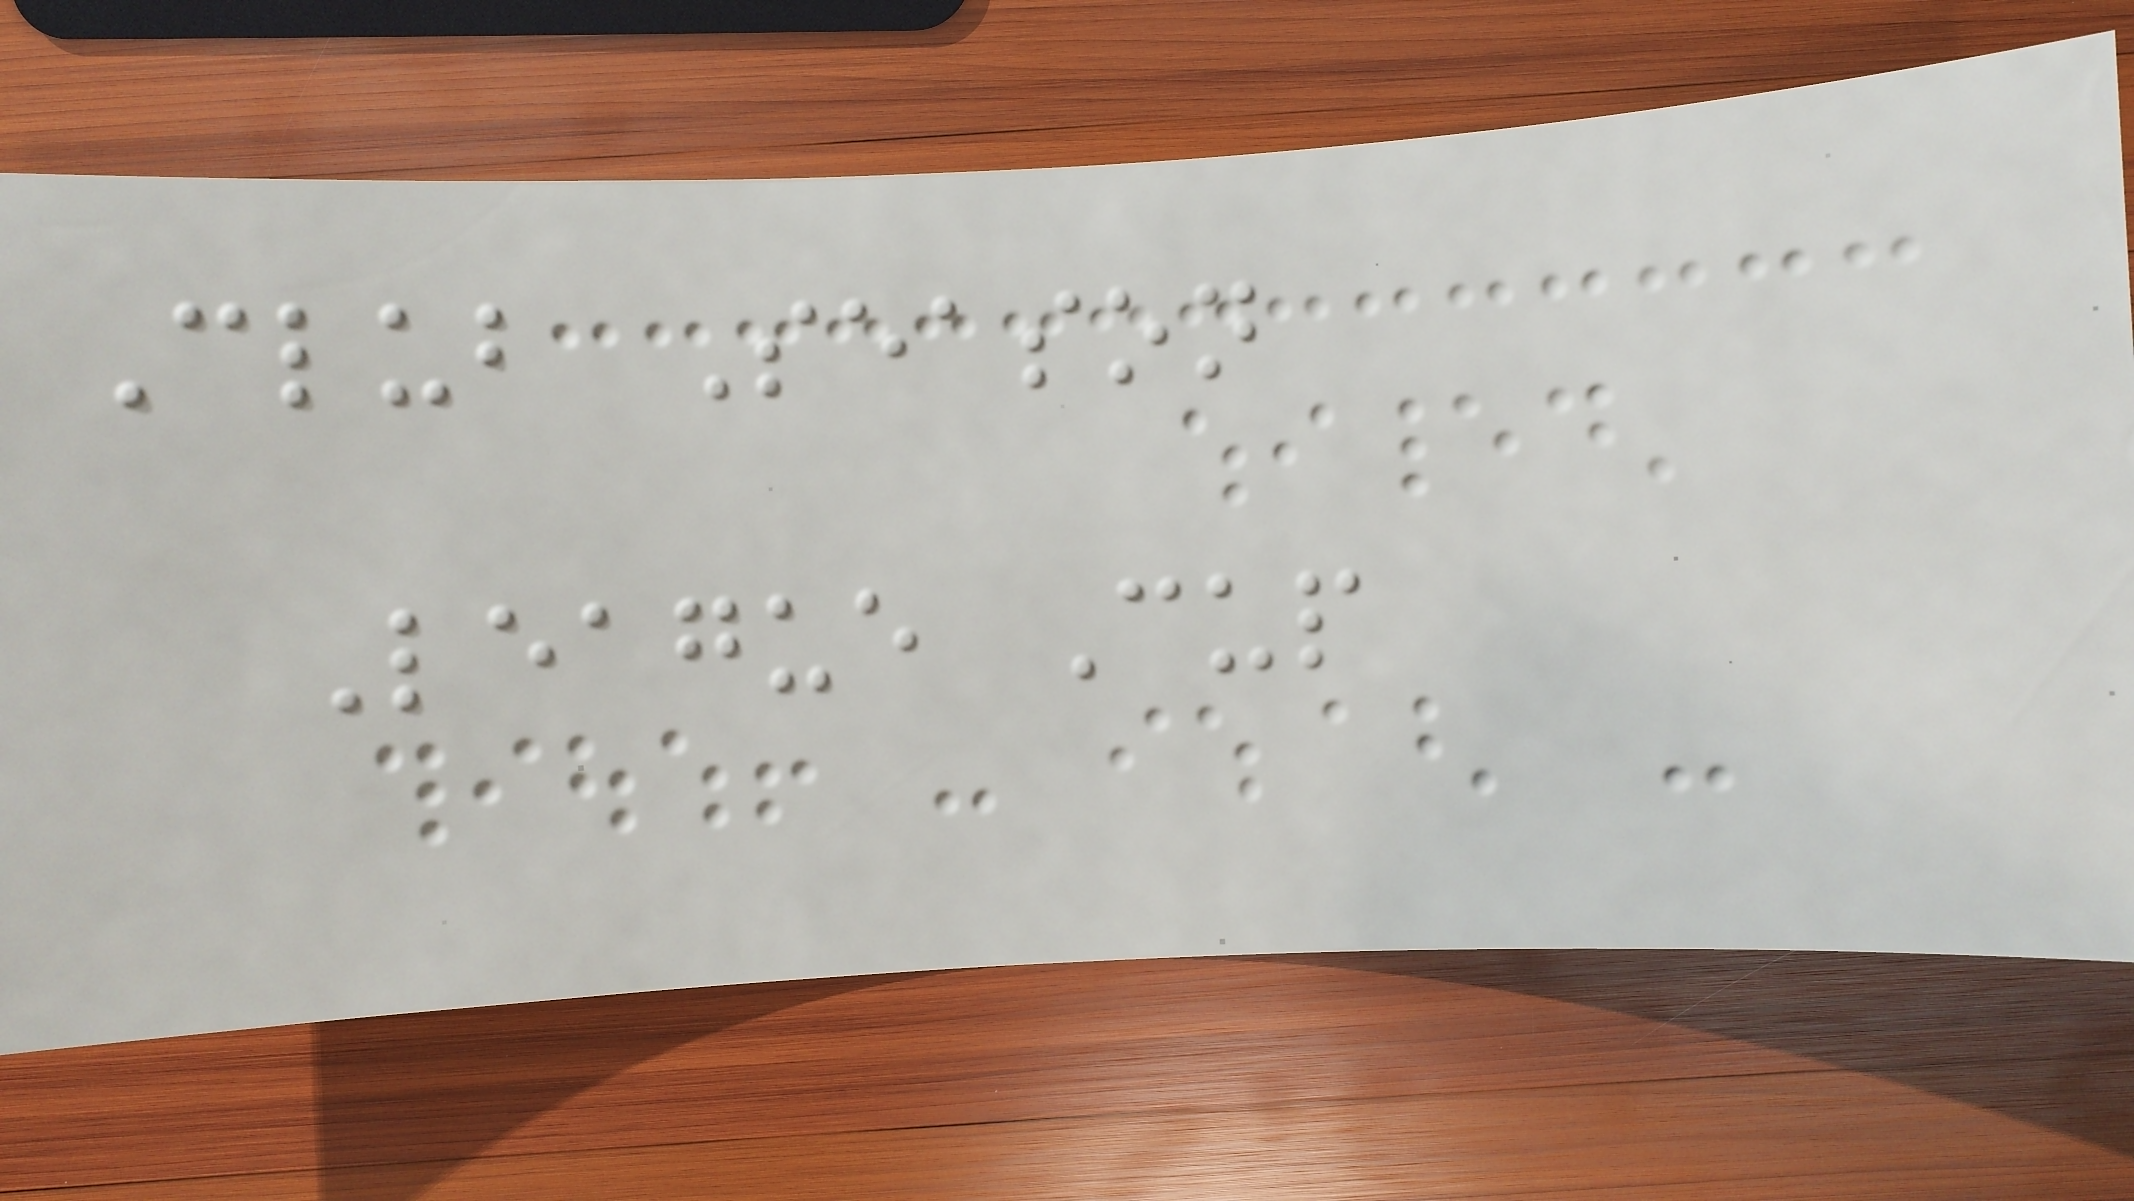Club Season
League Cup
